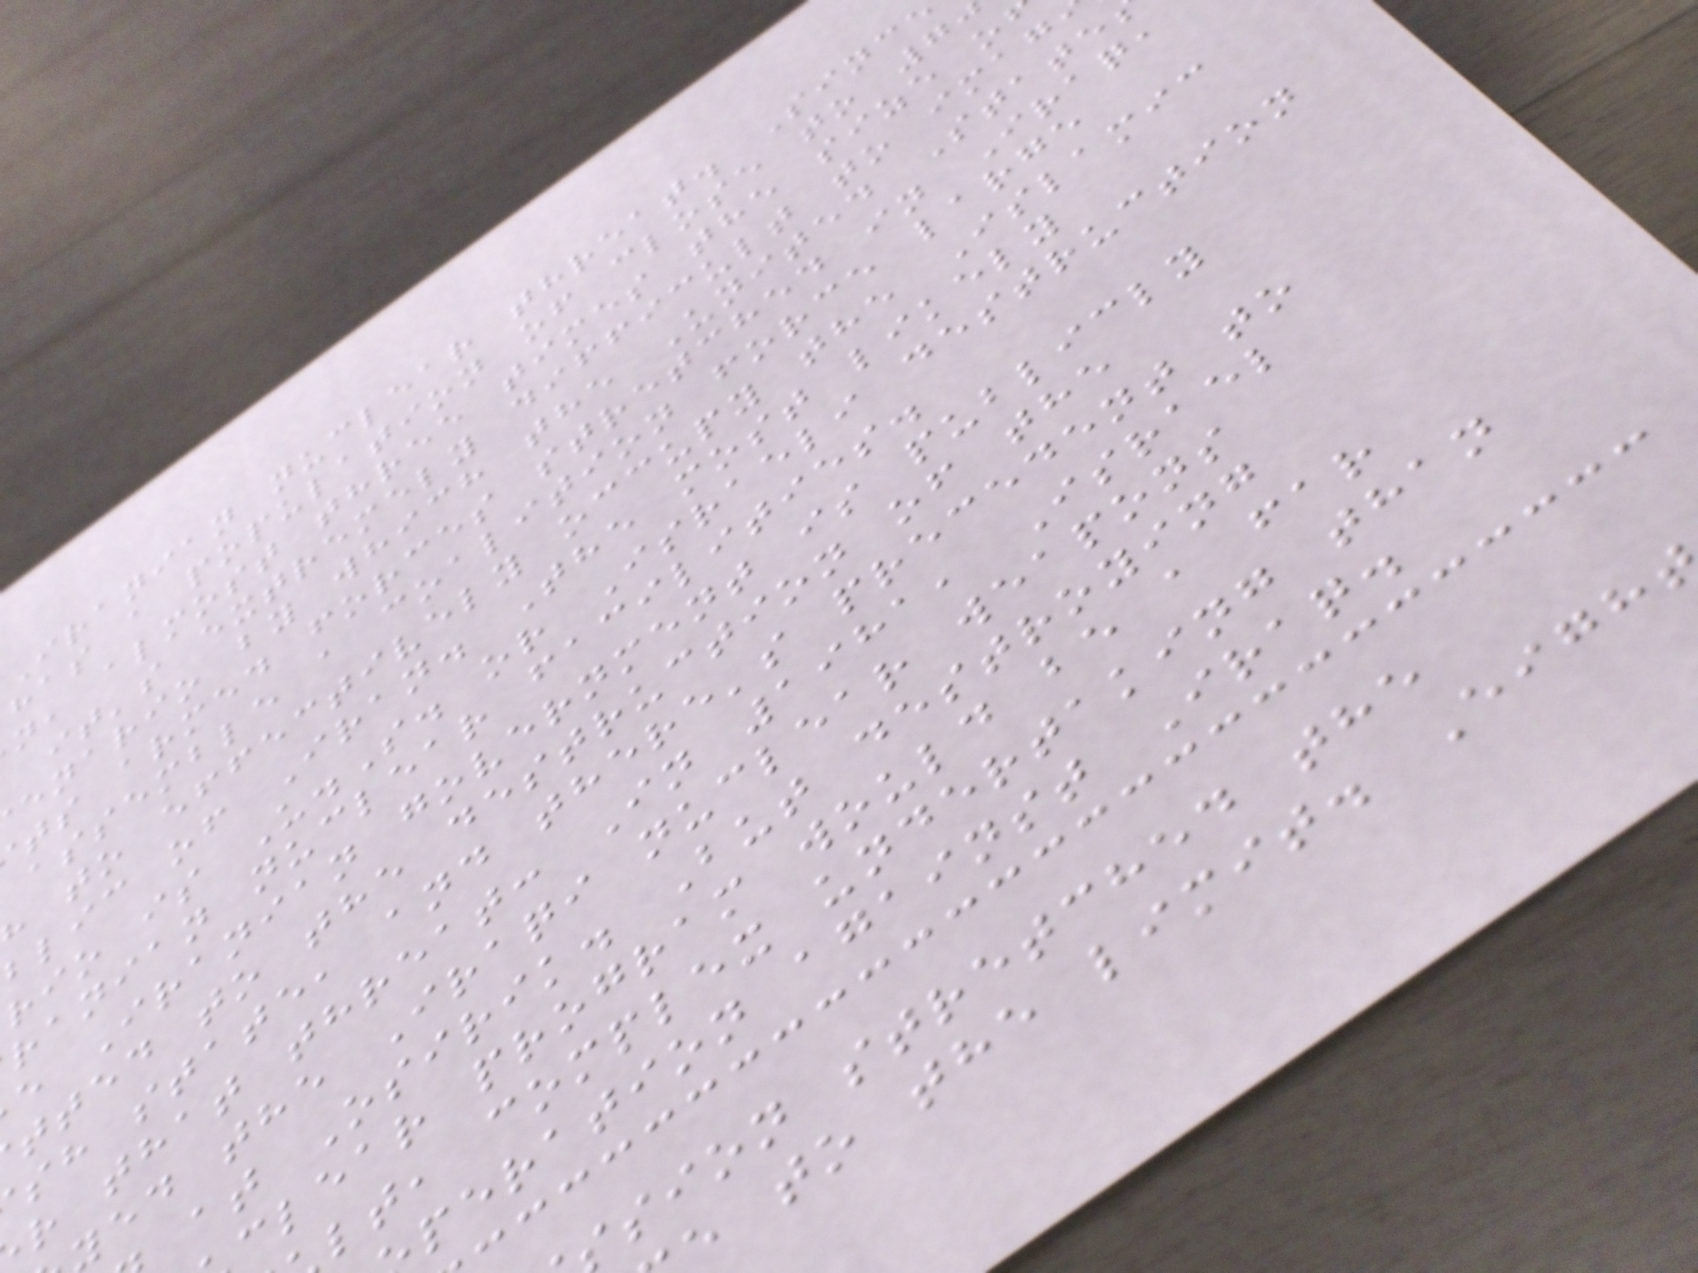Iranian nuclear threat. Since
has a population of close to 7
n, almost three times the size o
it's extremely difficult to imag
enario by which the United State
ts armed forces stretched in Iraq,
assemble a coalition force large
to effectively occupy the Islamic
blic of Iran. The most likely
rio is U.S. or Israeli destruction
ranian nuclear facilities.
e Iranian government is publicly
tted to the destruction of the
sh state, and there's precedent to
r that threat: In 1981, Israel
ed the Iraqi nuclear weapons
at Osirik. But destroying
clear program would be a far
lt, complex undertaking than
peration against Iraq.
sion stretched the
e to the limit. Eigh
